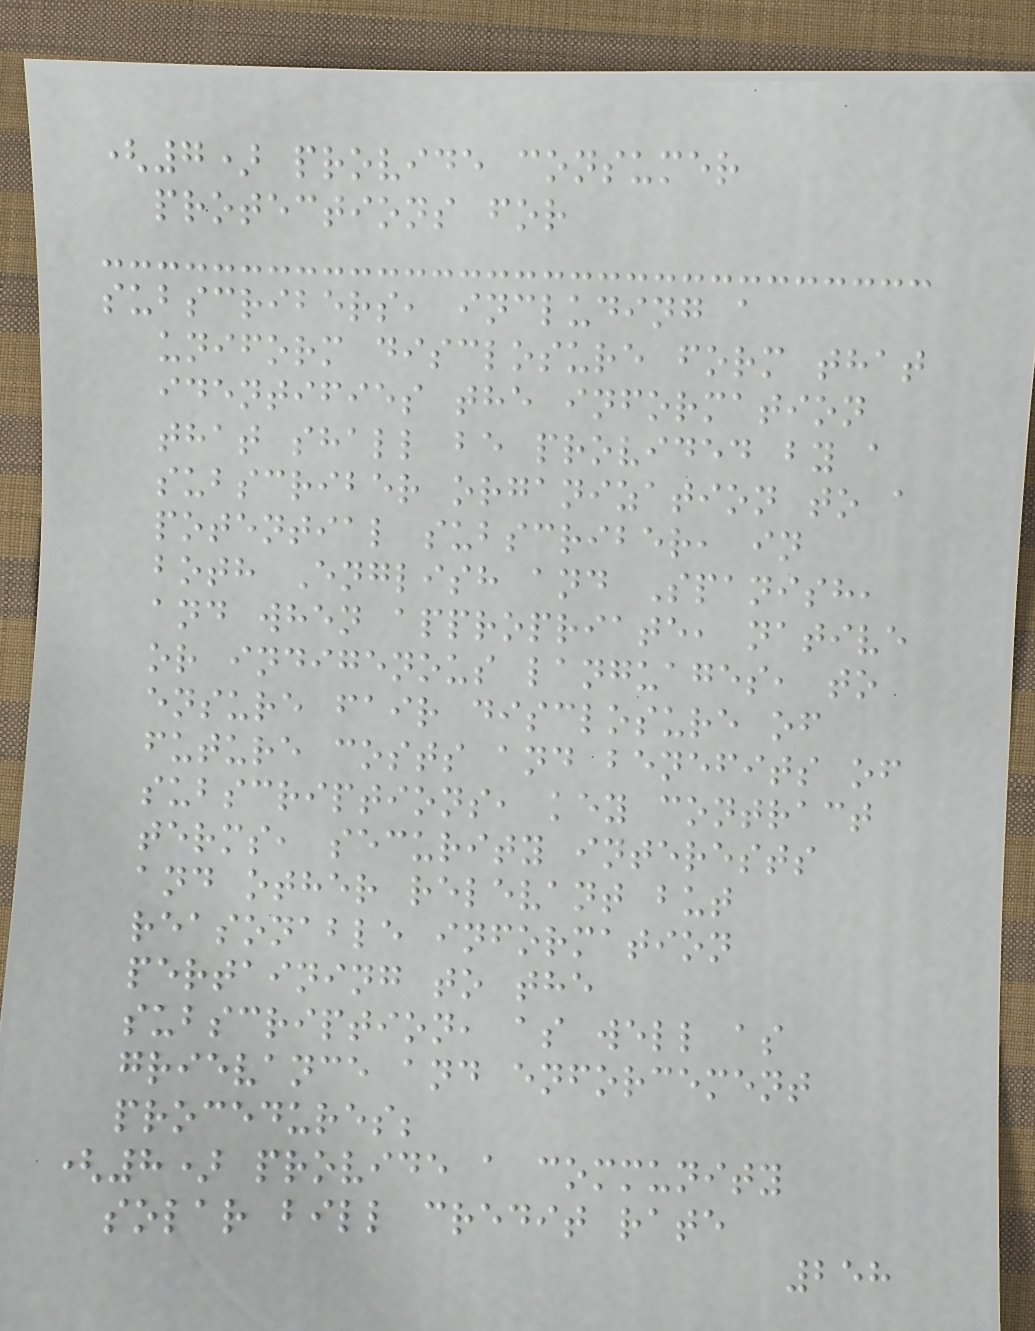(7) provide consumer
protections for
subscribers, including a
uniform disclosure form that
identifies the information
that shall be provided by a
subscriber organization to a
potential subscriber, in
both English and Spanish,
and when appropriate, native
or indigenous languages, to
ensure fair disclosure of
future costs and benefits of
subscriptions, key contract
terms, security interests
and other relevant but
reasonable information
pertaining to the
subscription, as well as
grievance and enforcement
procedures;
(8) provide a community
solar bill credit rate
258
